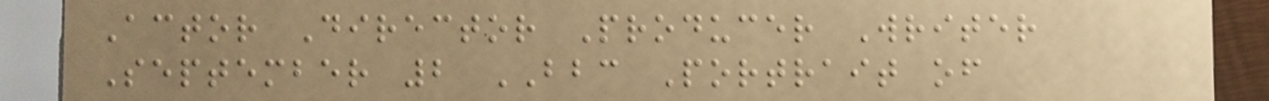Actor Director Producer Writer
September 2 BBC Portrait of
